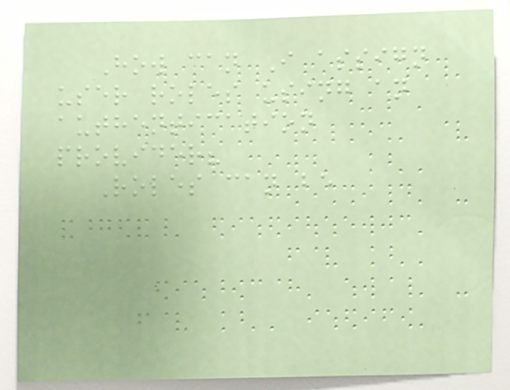How can I assign
user roles using an
authentication
provider?
Roles can be
